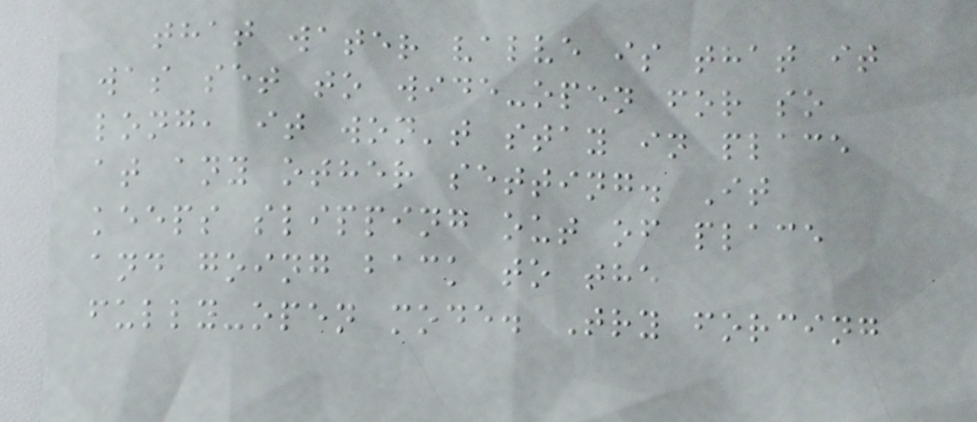that water valve is that it
was set to wide-open for so
long, it won't stay in place
at any other setting. It
keeps slipping out of place
and going back to the
fully-open mode. Try forcing
